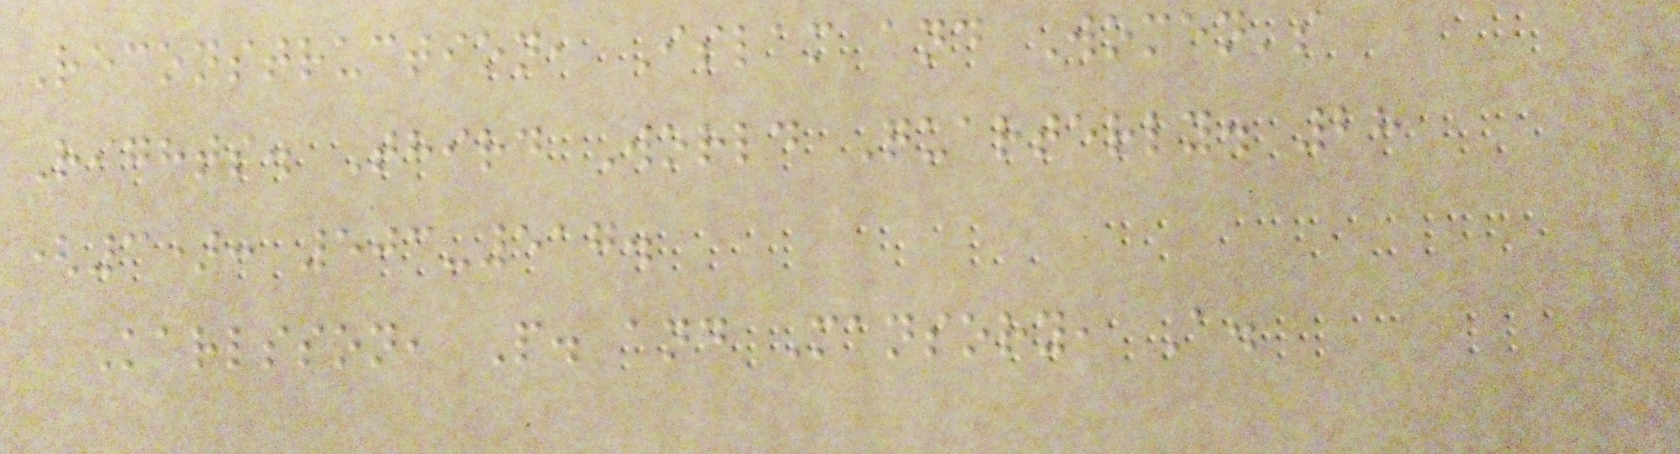Reconstruction, Islam and Women's
Rights. Third World Quarterly. 28
(3): 503-517.
Karlsson, P. and Mansory, A.
